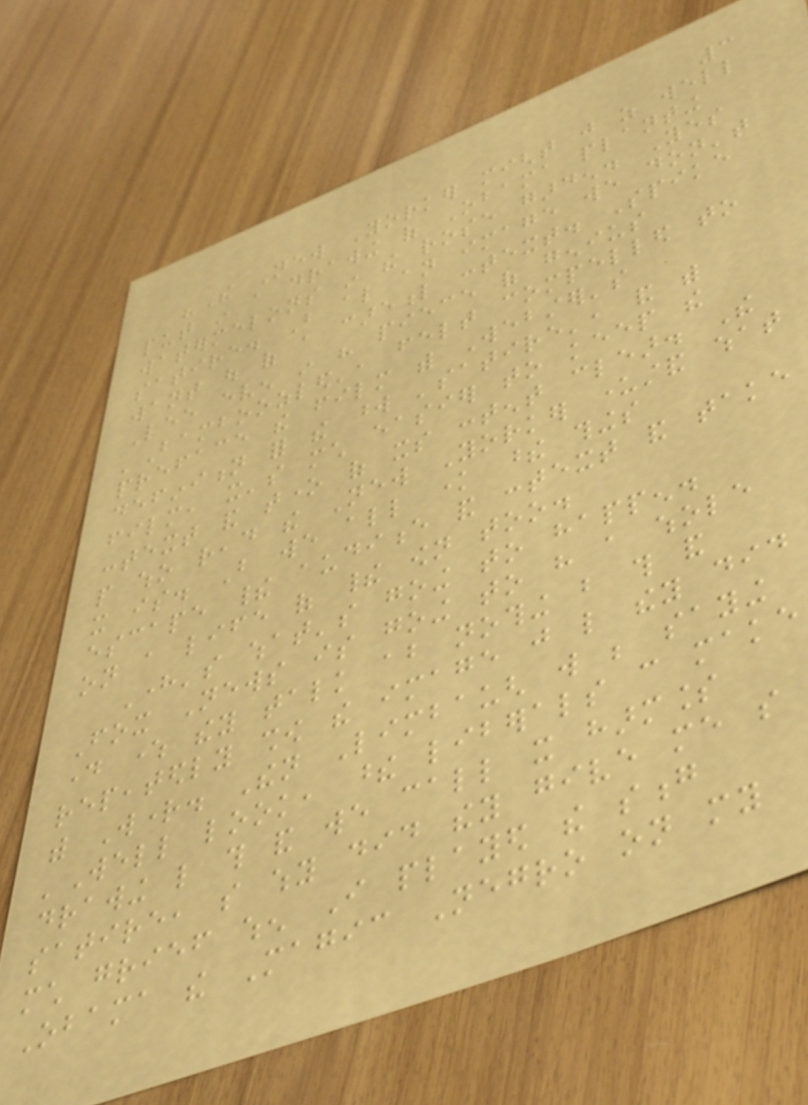3
"The New Yorker might just as well
put in a drawing of Obama planting
watermelons in the rose garden. Yes
satire. But also an image we don't
want out of a careful context. Spike
Lee even in his piece of genius
'Bamboozled', felt compelled to
preface the film with Webster's
definition for the word 'satire', and with
film, it's much easier to keep the
context and tone of its content clear. The
people who read the New Yorker understand what
it is. But we all know these things
escape their audience and context and take
on a life of their own too.
Here's what's going to happen.
Fox News is going to have a whole
day where they talk about nothing but this and
repeatedly show the image just like they did
with Wright. Then Limbaugh will be saying
'Well look, these liberals can make
drawing like this and we call it harmless
satire, so why did they give me so
much grief when I played the song
Obama the Magic Negro on my
